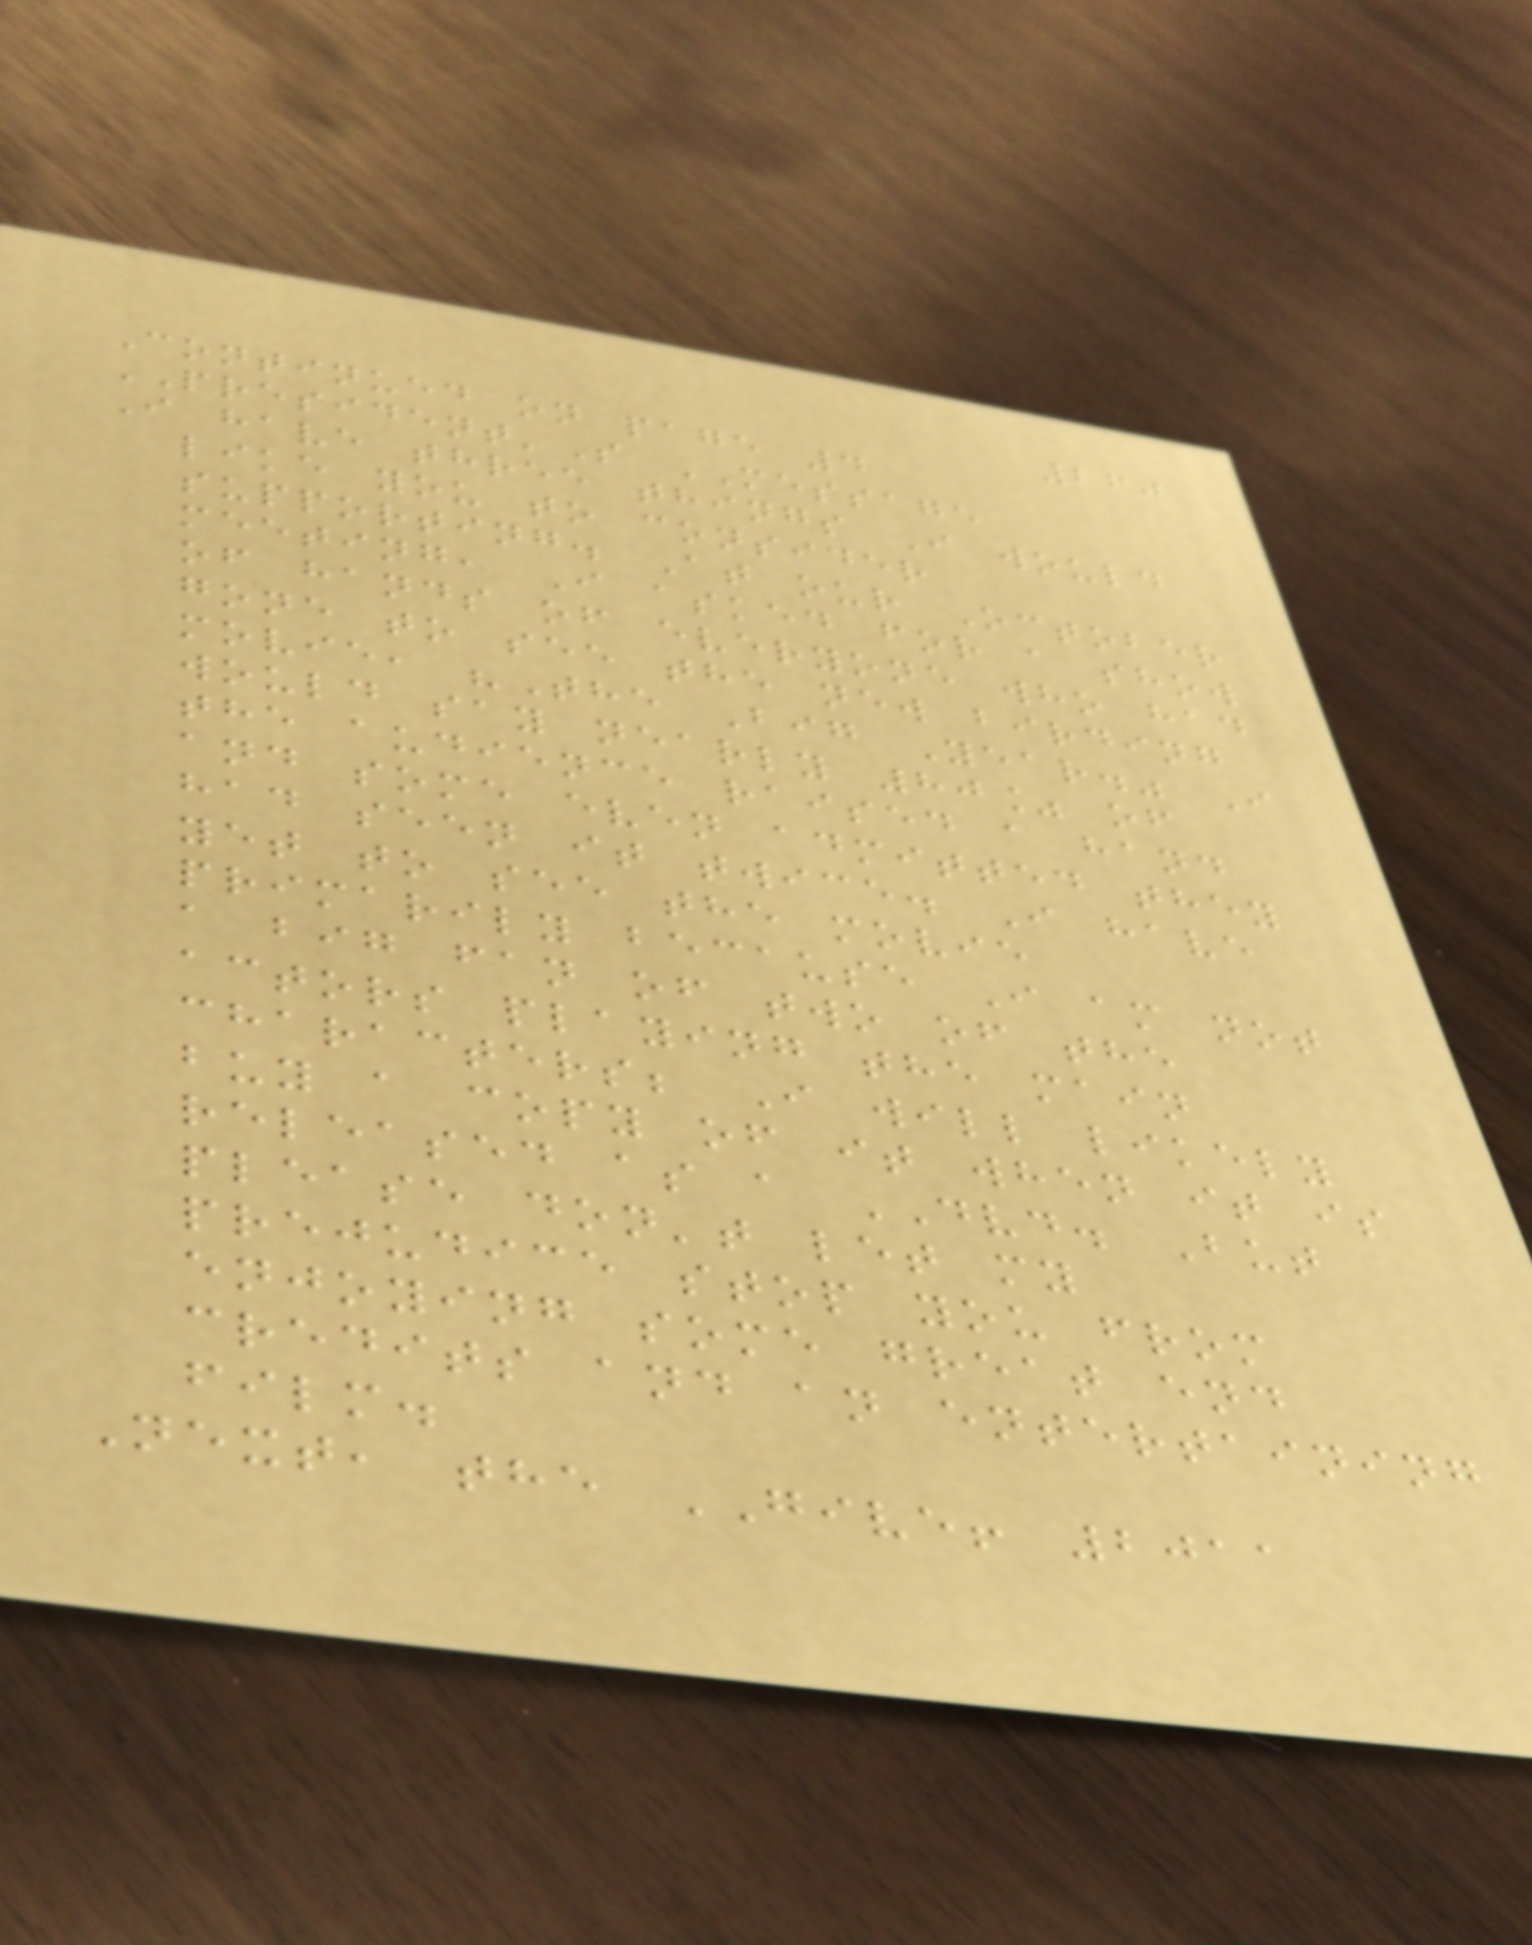260
Continued on page 4
PRESIDENT'S MESSAGE
I have three things I would
like you to consider
supporting. At our October
meeting, I asked for a show
of hands of everyone who had
gone to see the new birding
movie, "The Big Year." I
would say nearly 80% of
the audience raised a hand
and some even admitted they
had seen it twice. I have
yet to see the movie
primarily because I am not
a big fan of two of the
actors playing the main
characters; I will likely
buy a copy of it when it is
released as a DVD. But
please don't let my
prejudice stop you from
enjoying some great end
credits and an entertaining
film.
Next, the GIVE! 2011
